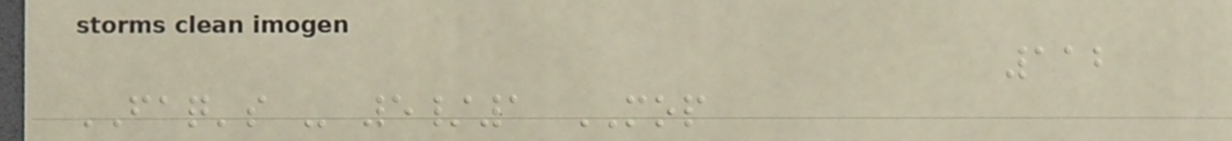112
FAQ's - 5/1 MOP
